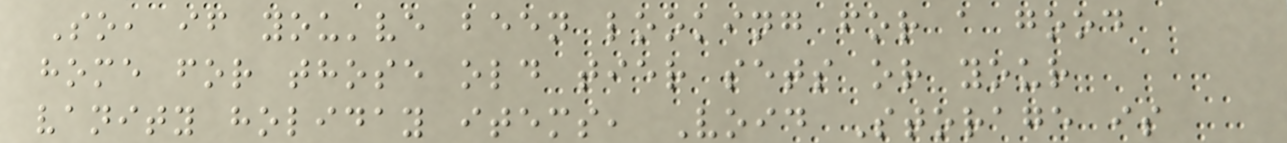So, if you've been looking for a good
home for those old tier sets or your
vanity holiday items, Void Storage is
